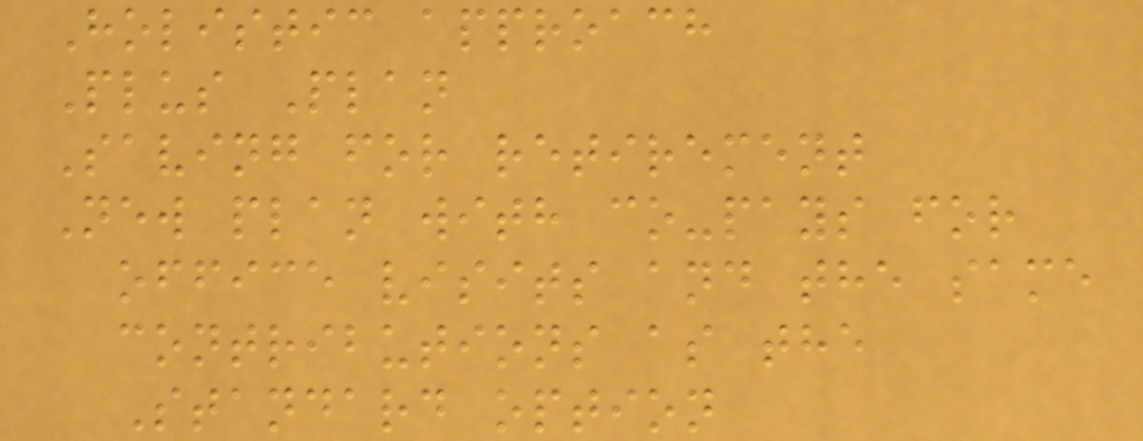Holistic approach
Plus Plan
Saving for retirement
New plan with co-pays for
office visits and the same
contributions as the
Standard option
